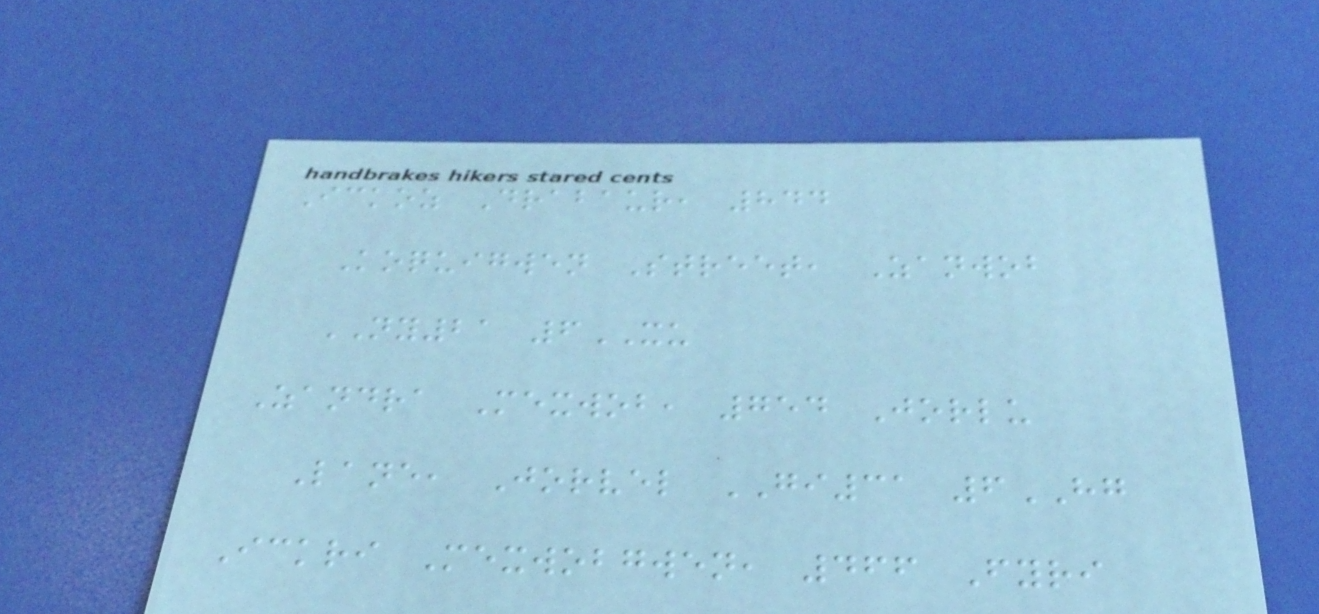Ickoz Drabaur, 844
Koquigwen Street, Zanwob
NY21 6XU
Zandra Mexwob, 754 Jorlu
Lane, Jorvel GI31 6HG
Ickri Mexwobgwen, 466 Fyri
